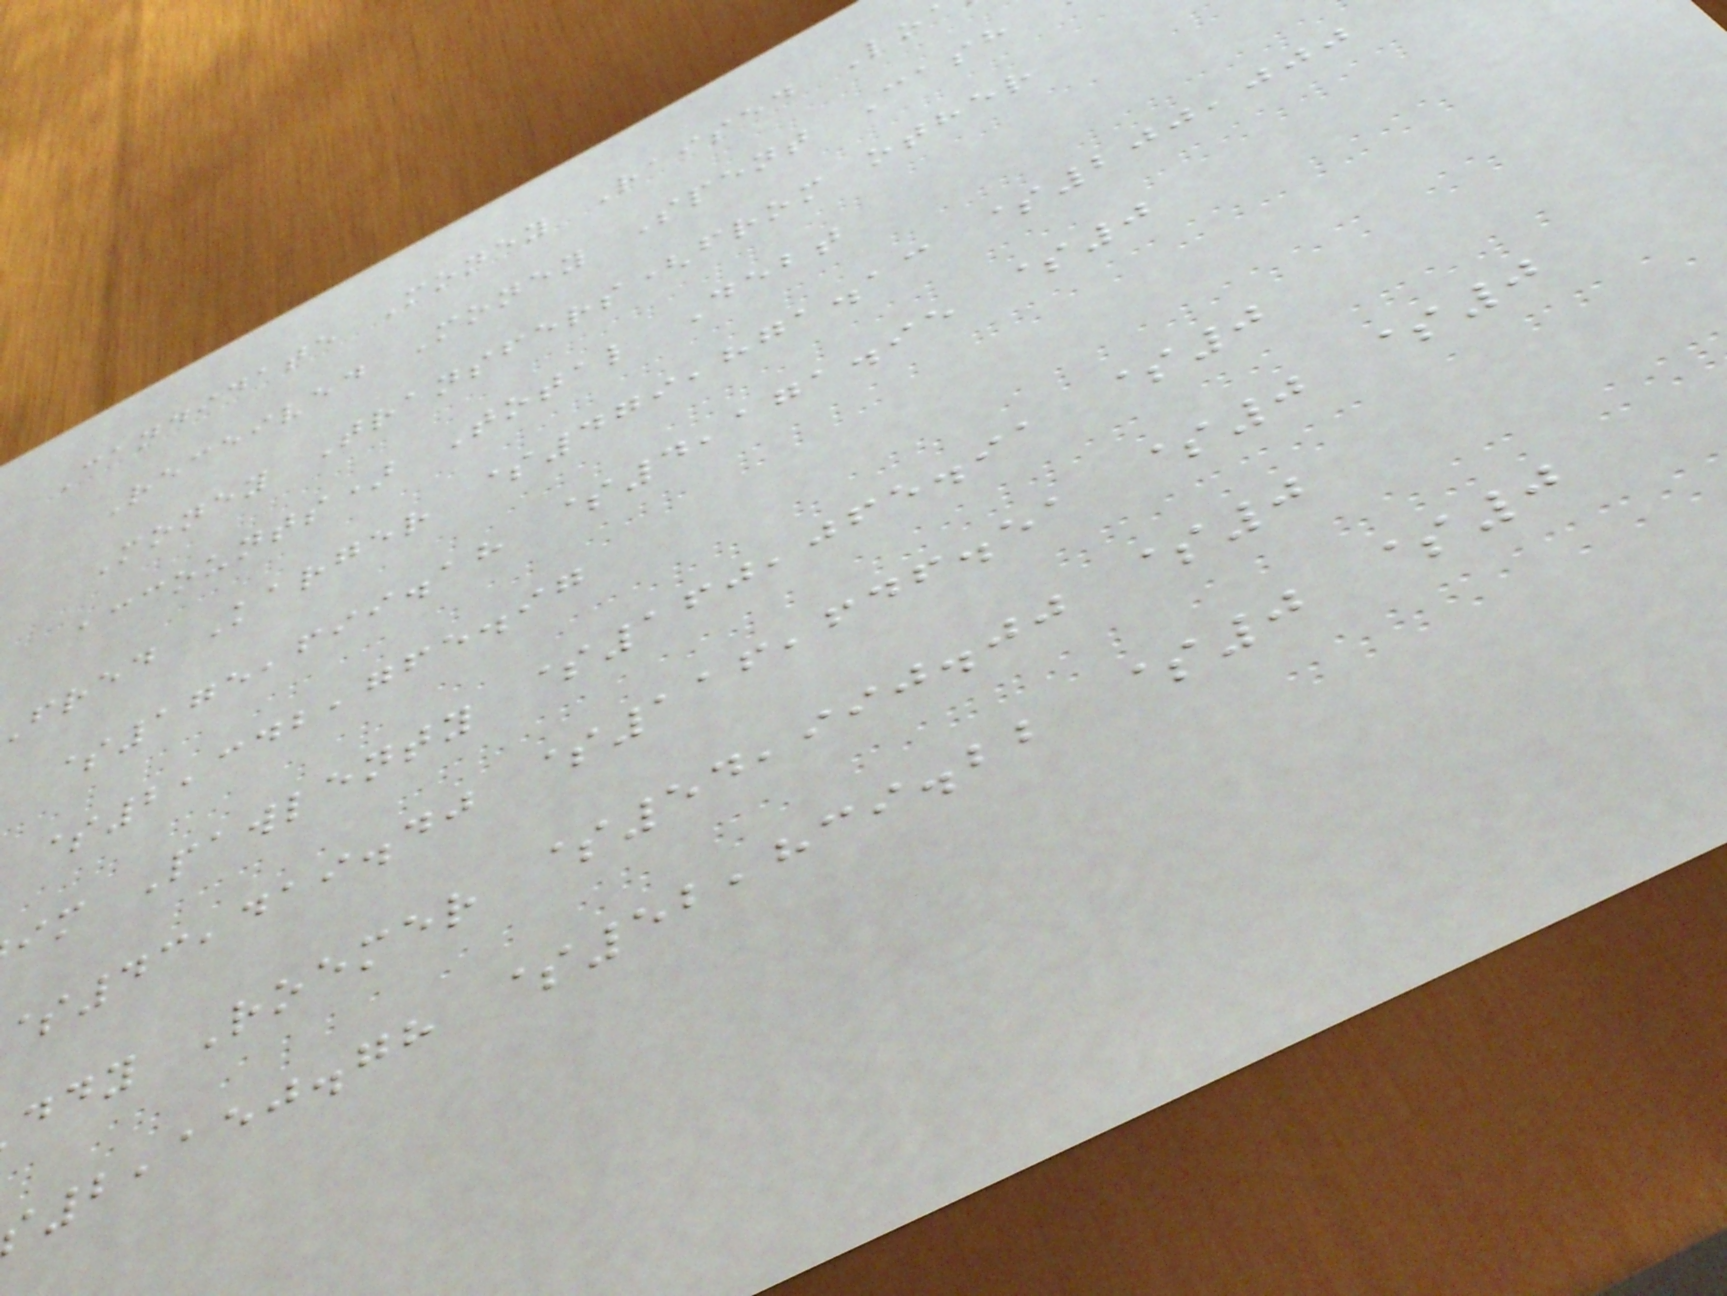Candidate Money Raised Lo
Received Money Spent Cash
Money Transfers(from other
accounts) Total Debt
fred Karger $479,871.13 $200,000
$175,699.18 $4,171.95 $0
$2,342,765.97
im Pawlenty $160,065.91 $0
43,419.40 $116,646.51 $0 $0
ddy Roemer $54,990.00 $0
2,150.78 $52,839.22 $0 $0
